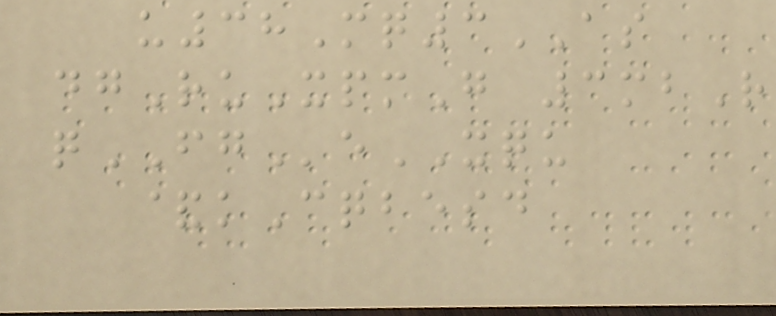u38Mq3AS
dgRuXpmG 3mbR
qFGeXQU
&kCqbesd
